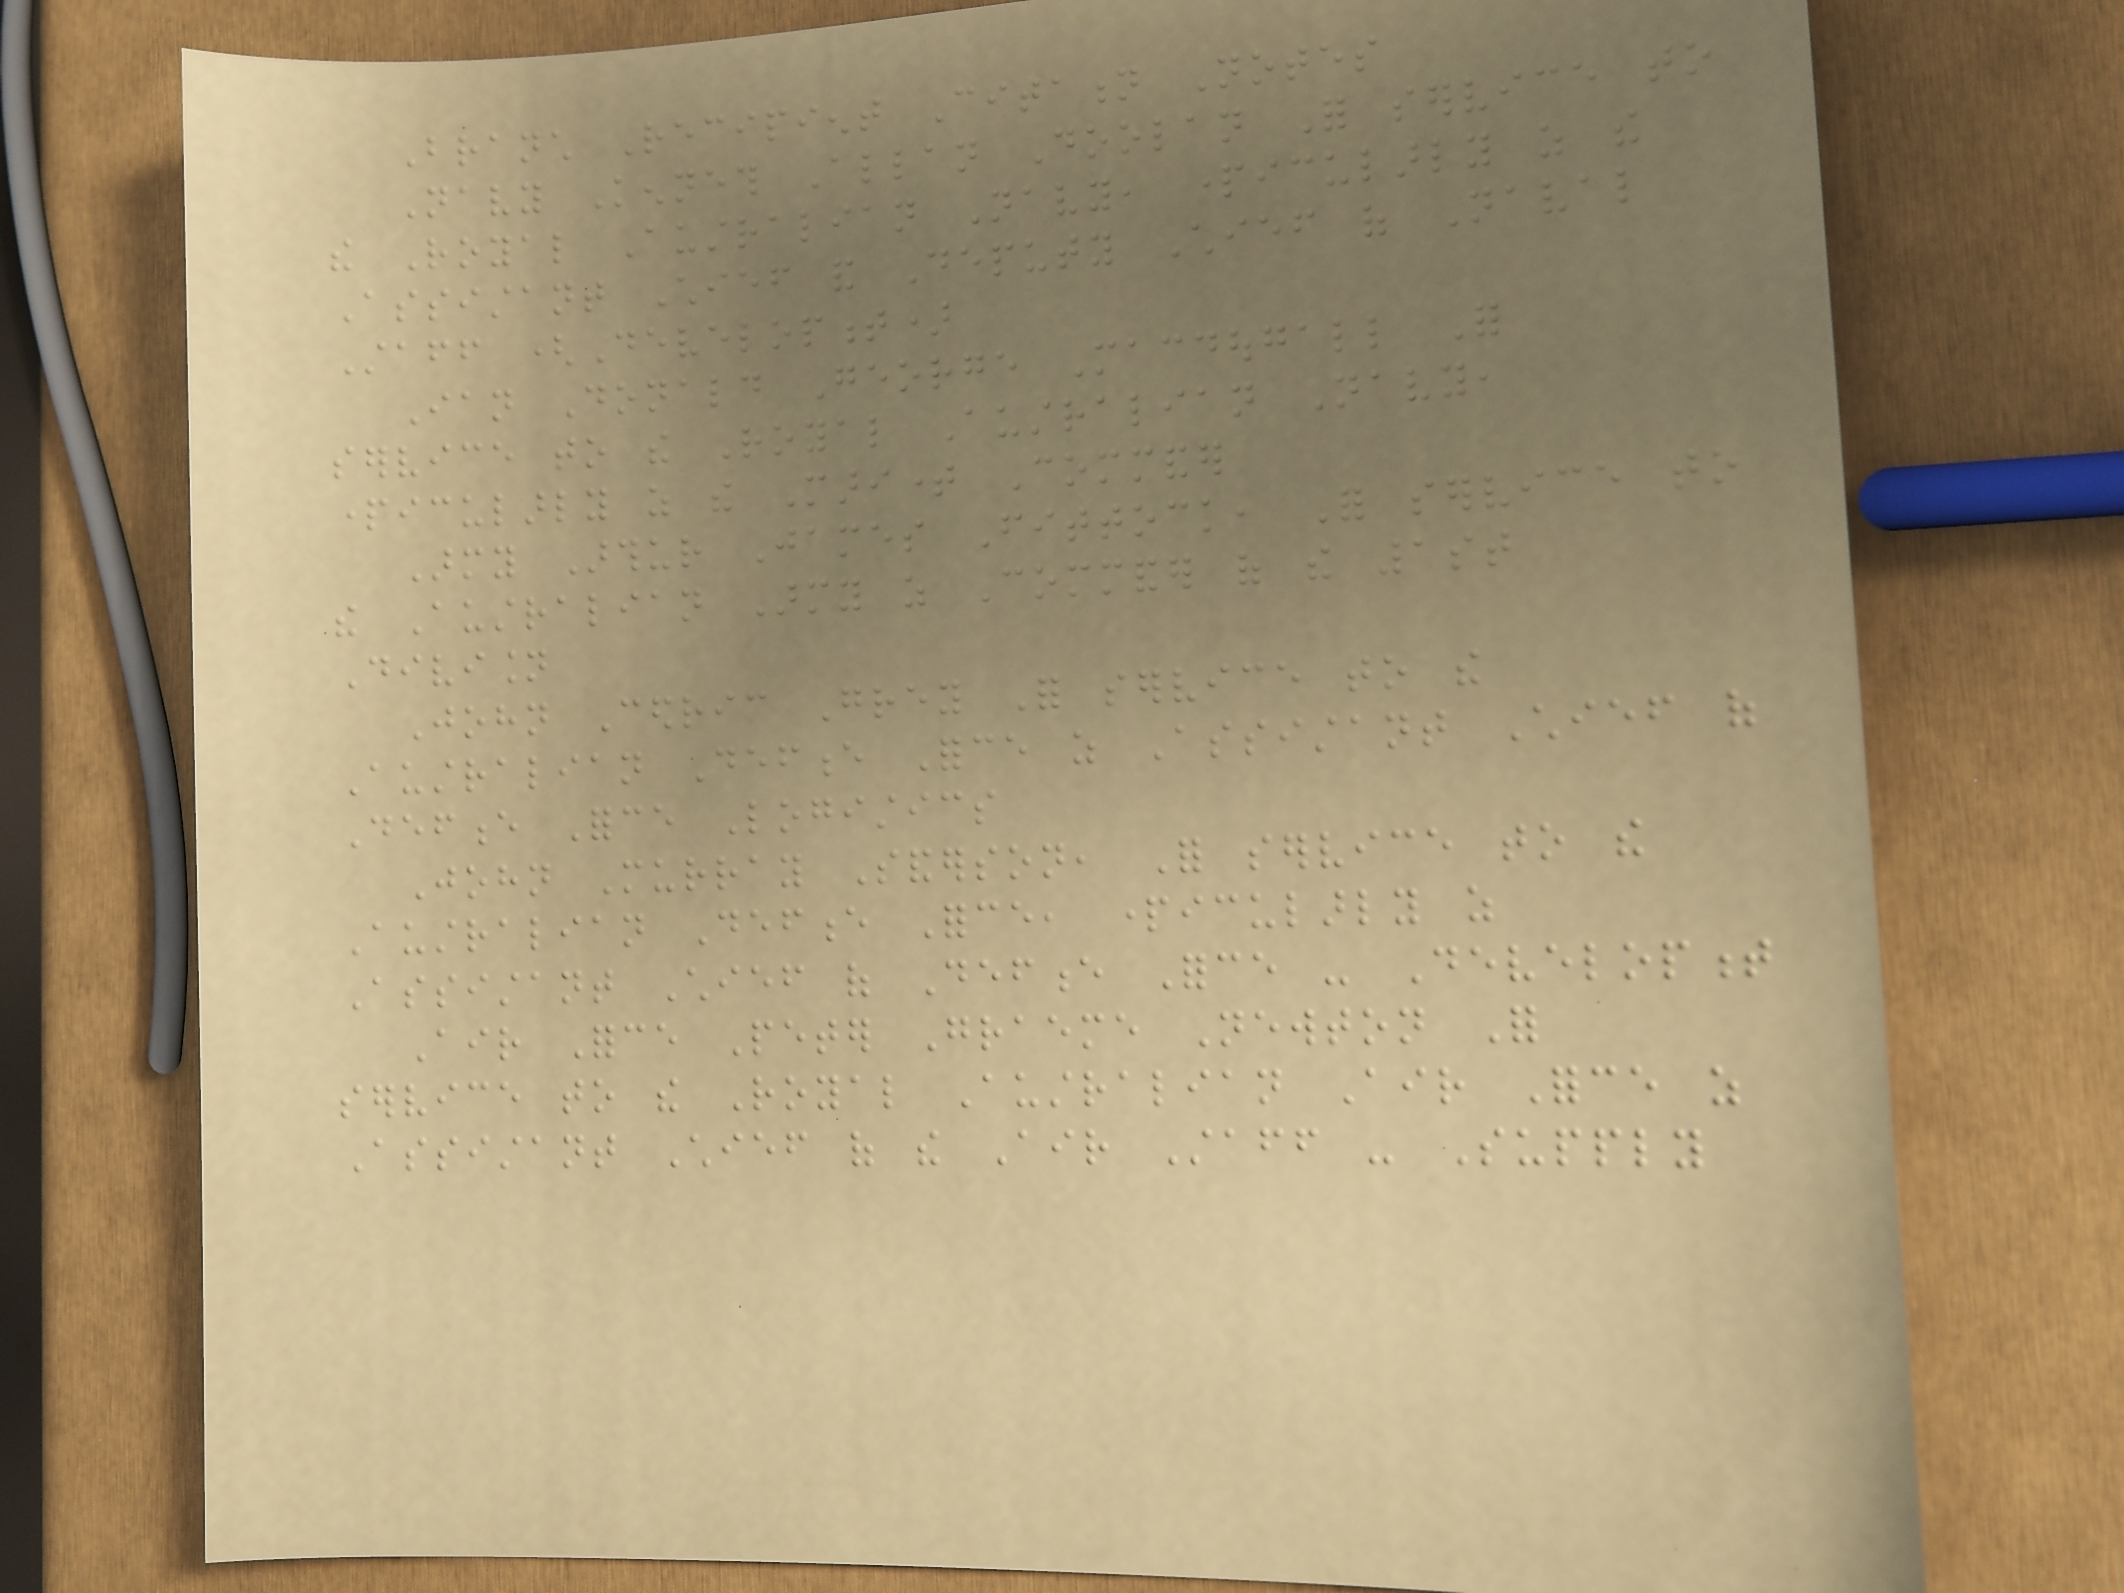Branch Recipient Citation Notes
Navy Kenneth Allan Doolan For service to
the Royal Australian Navy, particularly as the
Assistant Chief and Deputy Chief of Naval
Staff (Development)
Ian Donald George Macdougall For
service to the Royal Australian Navy,
particularly as the Maritime Commander
Army Arthur James Fittock, For service to
the Australian Army as Commander of the 1st
Division
John Cedric Grey For service to the
Australian Defence Force as Assistant Chief of
Defence Force Logistics
John Murray Sanderson, For service to the
Australian Defence Force, particularly as
Assistant Chief of Defence Force - Development
Air Force Peter Graeme Newton For
service to the Royal Australian Air Force as
Assistant Chief of the Air Staff - Supply
